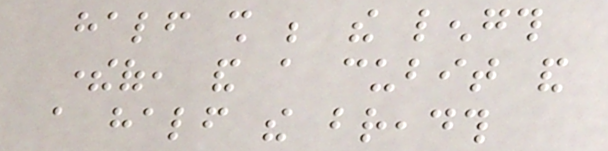half shall be the length
thereof, and a cubit and
a half the breadth
